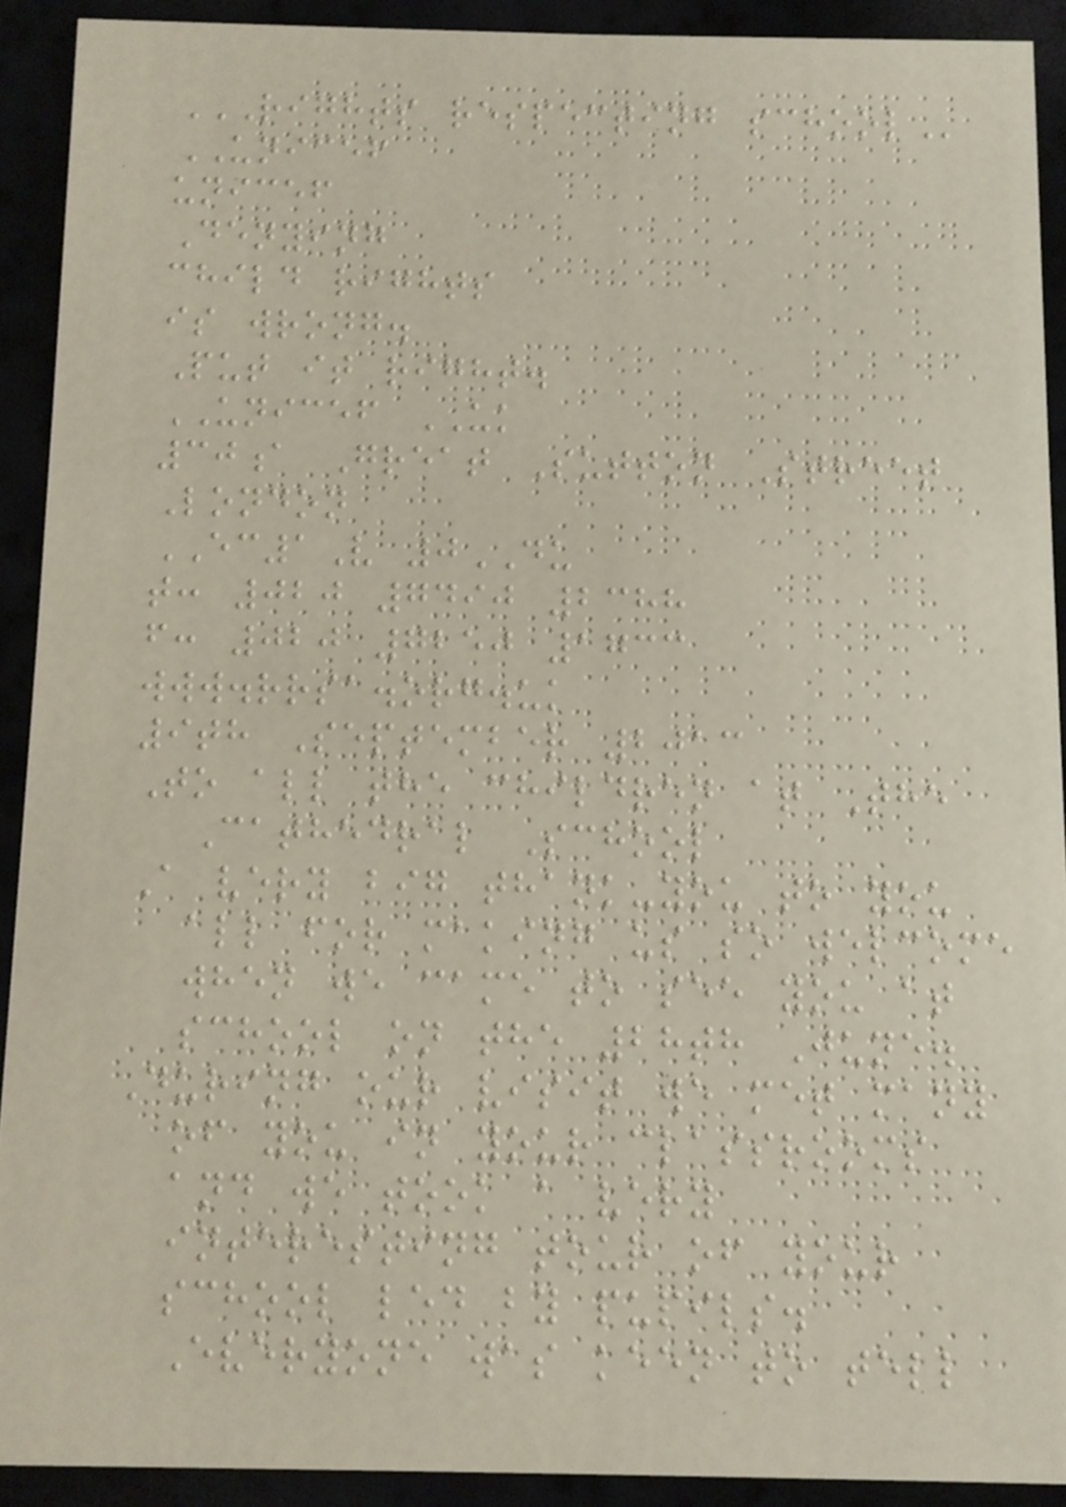RIGHTS RESPECTING SCHOOL
UNICEF
unicef
Denying
child rights
is wrong.
Put it right.
UNICEF UK
30a Great Sutton Street
London
EC1V 0DU
t: 020 7490 2388
f: 020 7250 1733
www.rrsa.org.uk
9th September 2013
To all the children at The
Cathedral School
A very big thank-you to you
all for making us so welcome
when we came to see you at
school on the 28th June.
During our visit we met many
of you in your classrooms
and we took a very
interesting tour of your
school led by pupils.
Everyone was keen to tell
